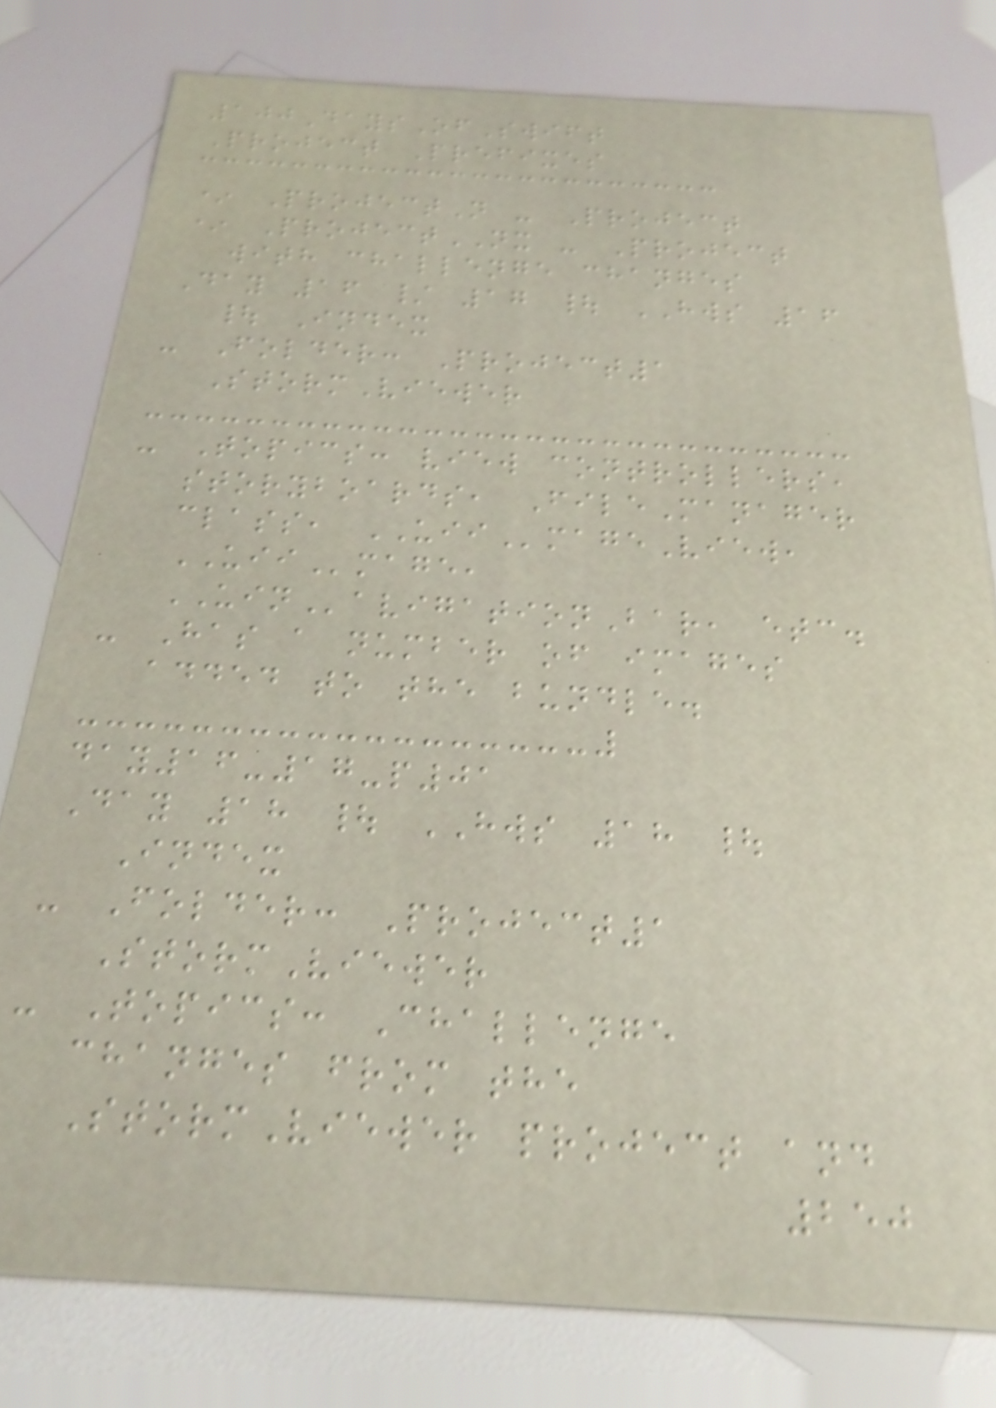100DaysOfSwift
Project Prefixes
* ProjectN - Project
* ProjectNX - Project
with challenge changes
Day 16 / 17 | HWS 16
| Index
- Folder: Project1
StormViewer
- Topics: view controllers,
storyboards, FileManager
class, UIImageView,
UIImage,
UINavigationBar, etc.
- Has a number of images
added to the bundle.
day16-17-p01
Day 18 | HWS 18 |
Index
- Folder: Project1
StormViewer
- Topics: Challenge
changes from the
StormViewer project and
250
